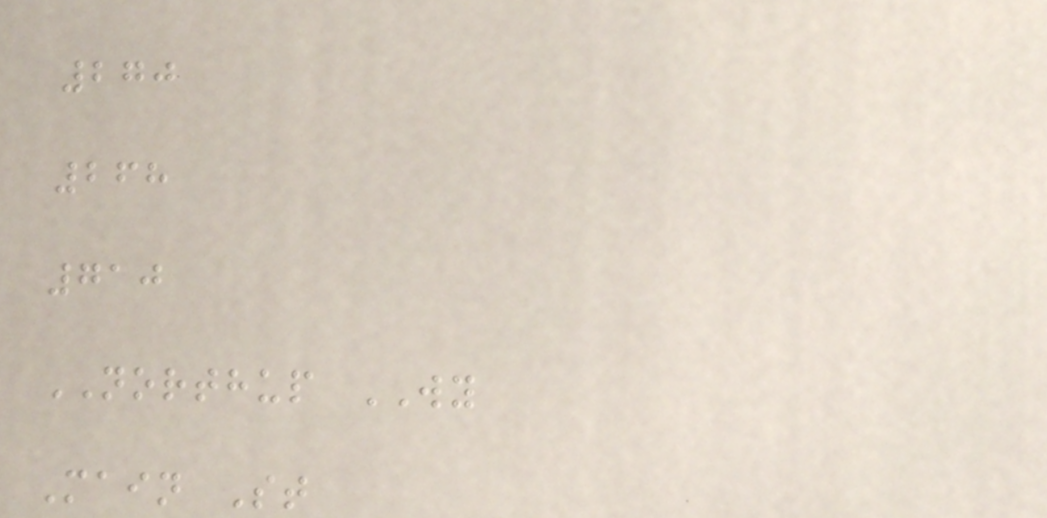270
268
710
NORTHUP WY
Main St
